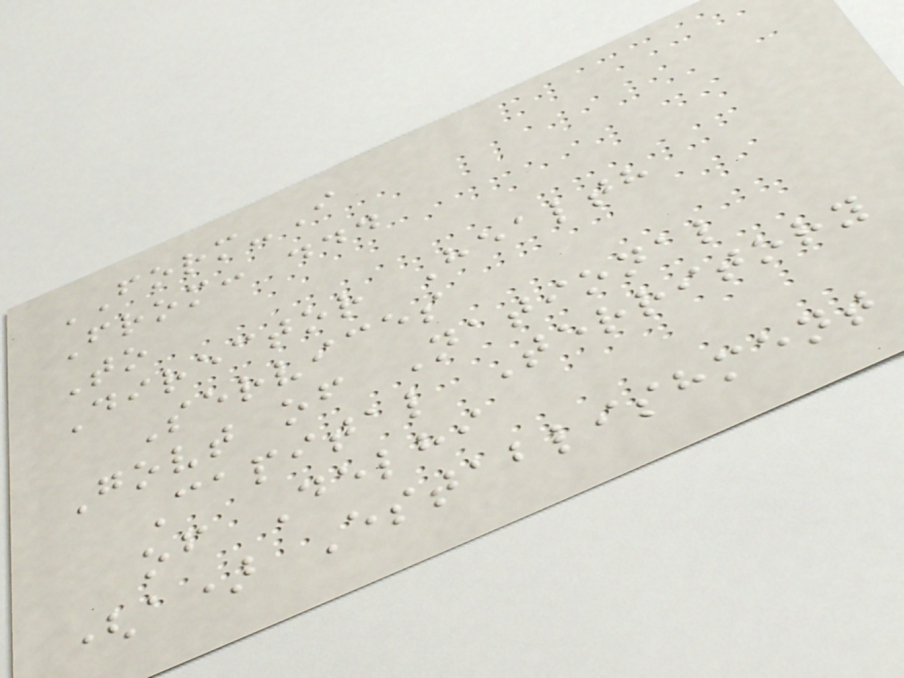FORM-I
From: ...
To
Director Health
Services
Govt of National
Capital Territory
of Delhi
(a) Establishment
